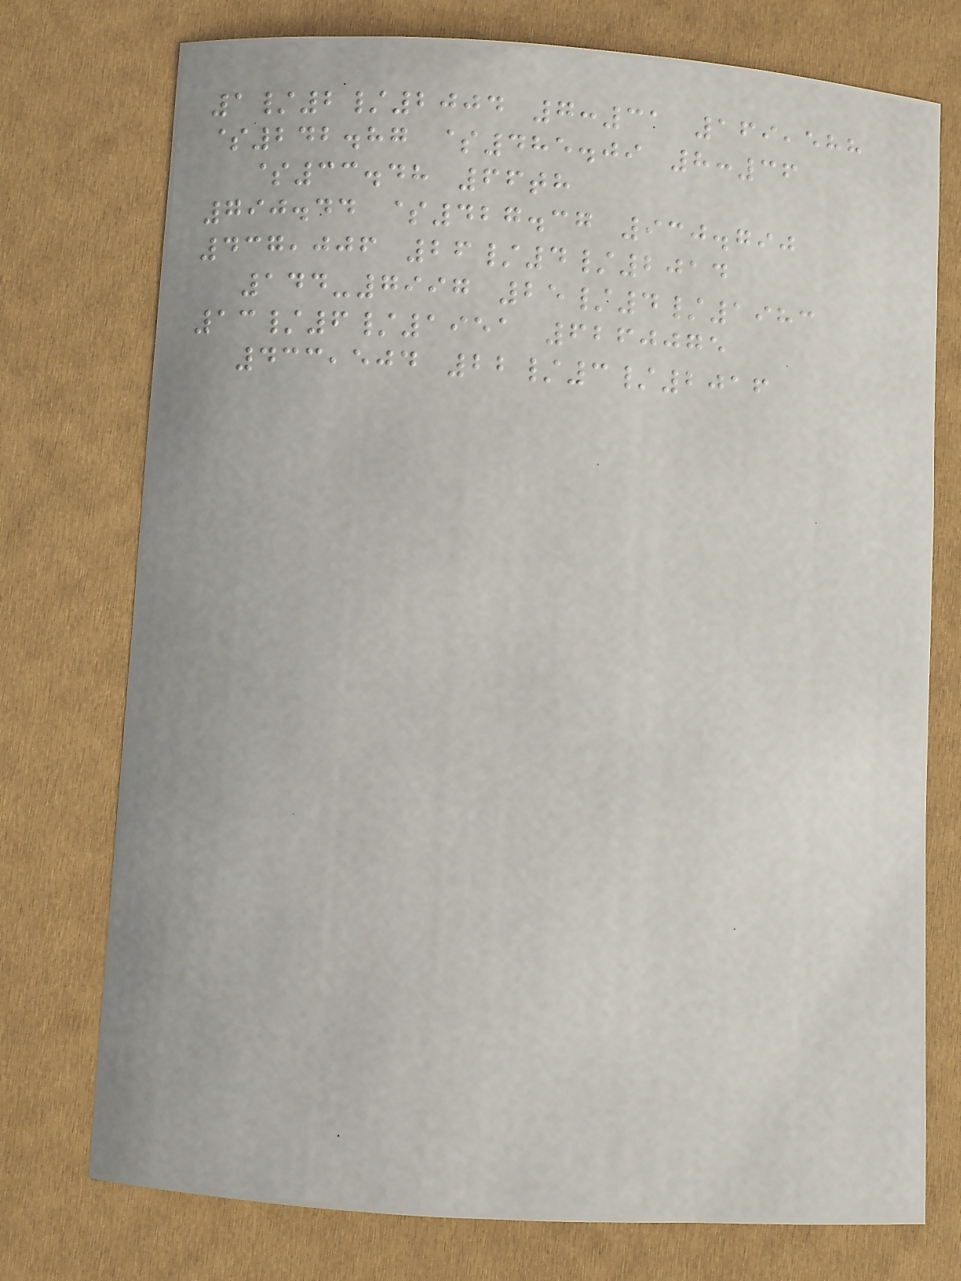1/2/2004 7:31 169,588
$242.87 $485.09 8:36
$33.48 66th
790.44 $427.37 930.790
437,006 26/4/2014
144-7997 25/4/1983
13/6/1951 6260075
433,504 22/3/2016
